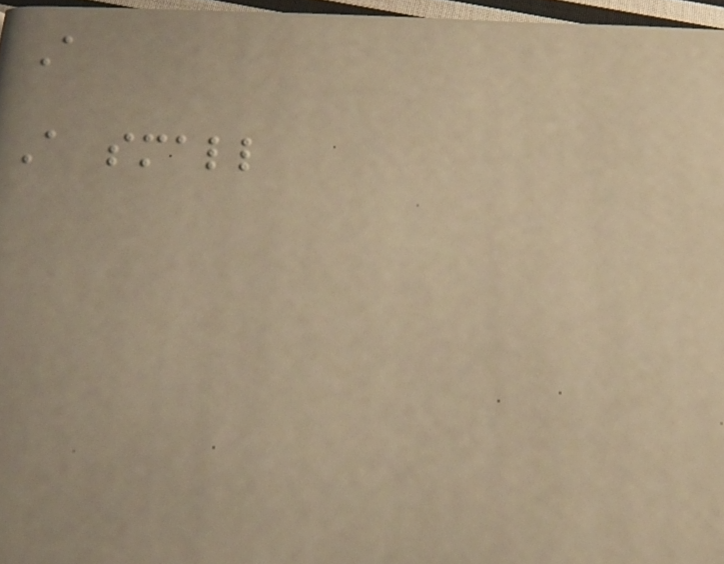A
A small
